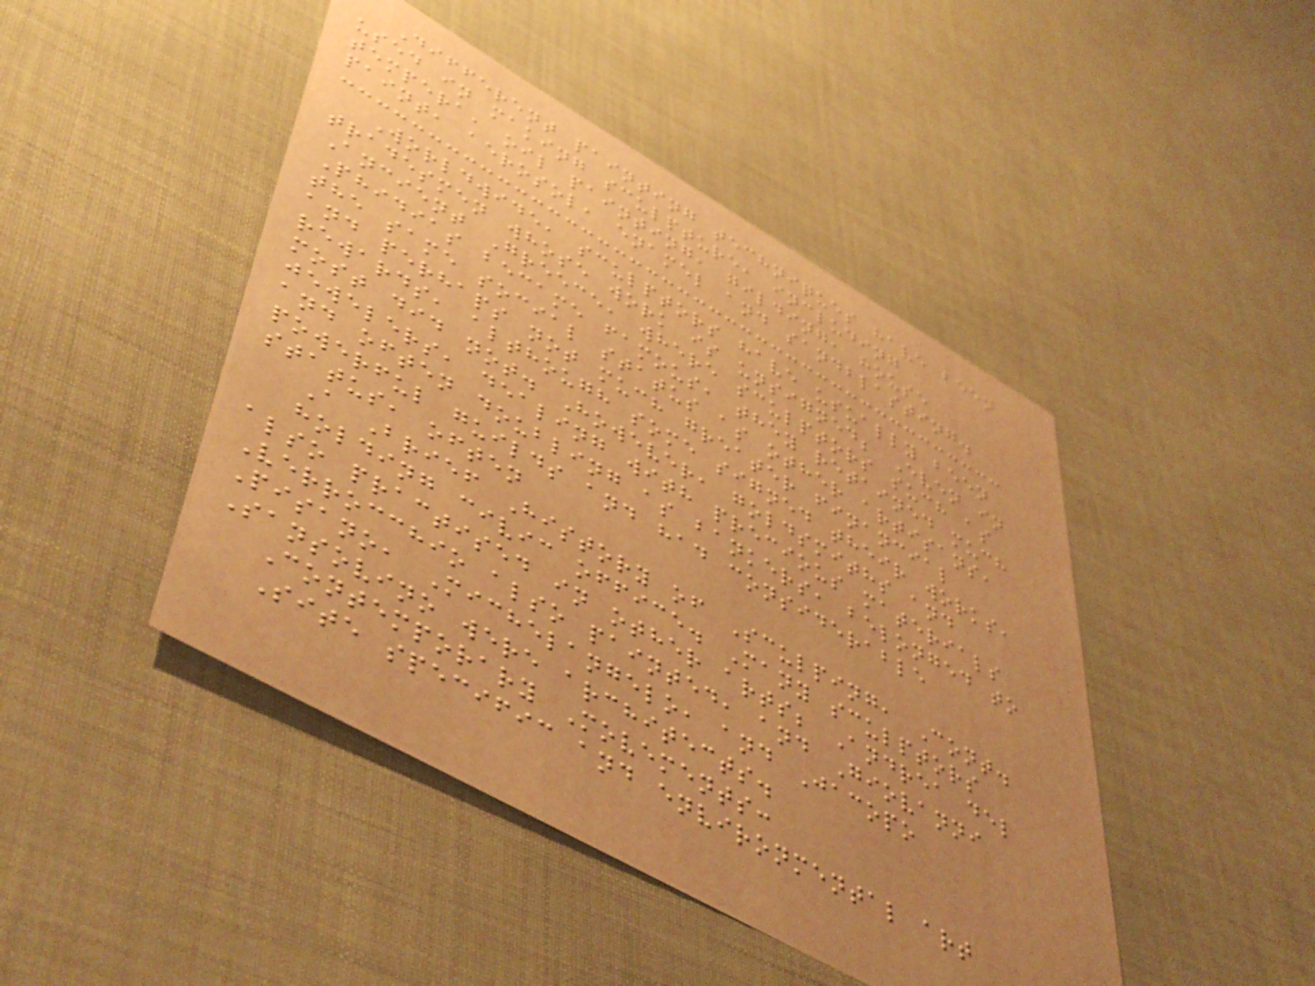Different painting techniques have been
used in making sculpture, including
tempera, oil painting, gilding, house
paint, aerosol, enamel and sandblasting.
Worldwide, sculptors have usually been
tradesmen whose work is unsigned; Even in
Ancient Greece, where sculptors such as
Phidias became famous, they retained much
the same social status as other artisans,
and perhaps not much greater financial
rewards, although some signed their works,
most did not. However, goldsmiths and
jewelers, dealing with precious materials
and often doubling as bankers, belonged to
powerful guilds and had considerable
status, often
A Brief History of Sculping, Cont.
holding civic office. Many sculptors
also practised in other arts; Andrea del
Verrocchio also painted, and Giovanni
Pisano, Michelangelo, and Jacopo
Sansovino were architects.
Contemporary Movements:
Site specific and environmental art
